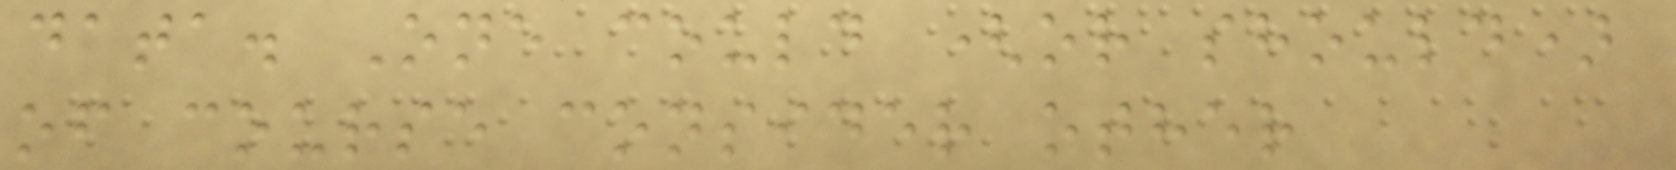data. One could (or should)
of course consider other
